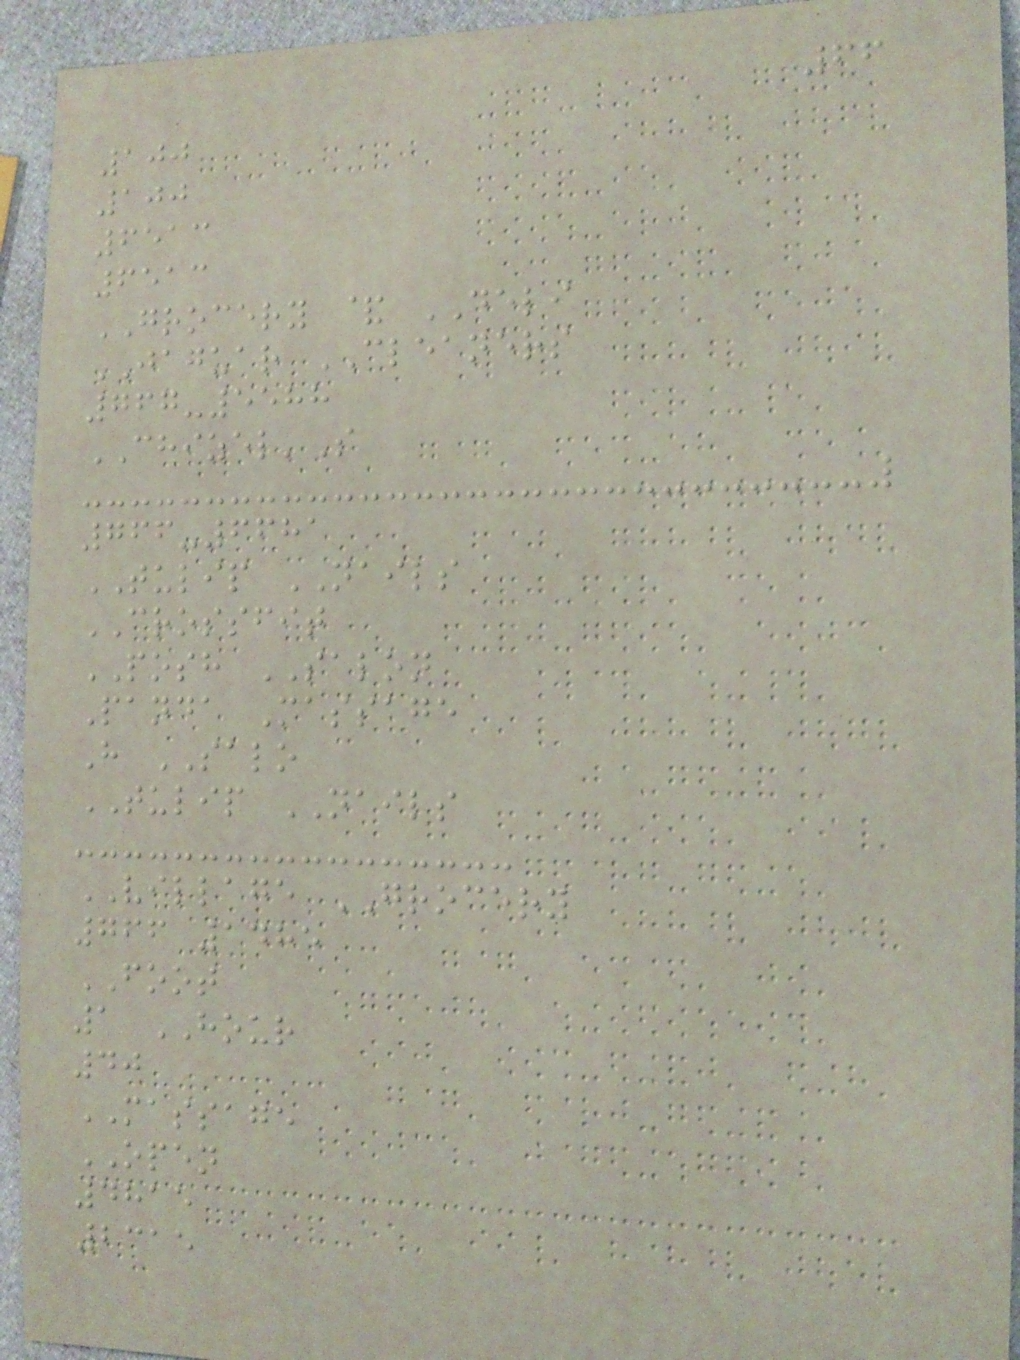66
100
100
6513
6513
GROCERY & DELI
JAGUAR CLEANERS
767-5588
CHIZEL'S
766-6681
TULIP NAILS
CROSSFIT
POSH SALON
Panda Massage
H SALO
TULIP NAILS
VILLAGE GROCERY
766 1485
FOOT
1 HOUR
40
MASSAGE
OPEN
4815
2315
